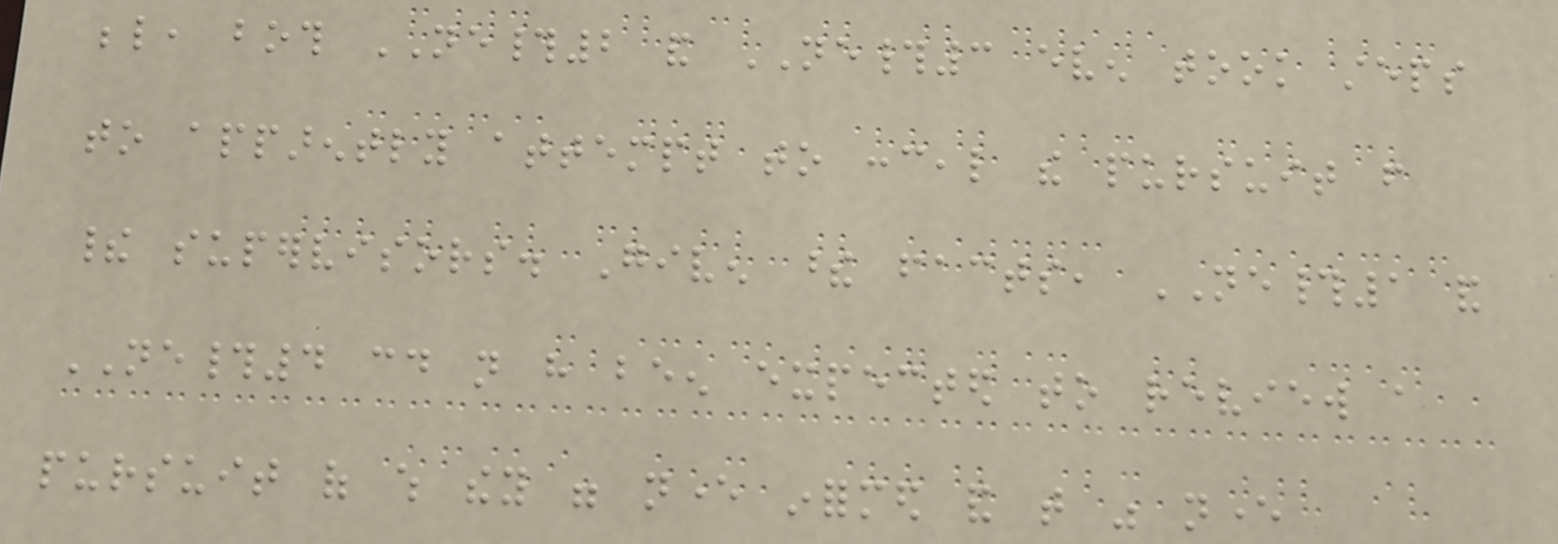below, both NE#2 and NE#3 even took steps
to apparently attempt to conceal the pursuit from
their supervisors. Given these facts, NE#1 and
NE#4 could not have been expected to review a
pursuit of which they were never informed and that was never
